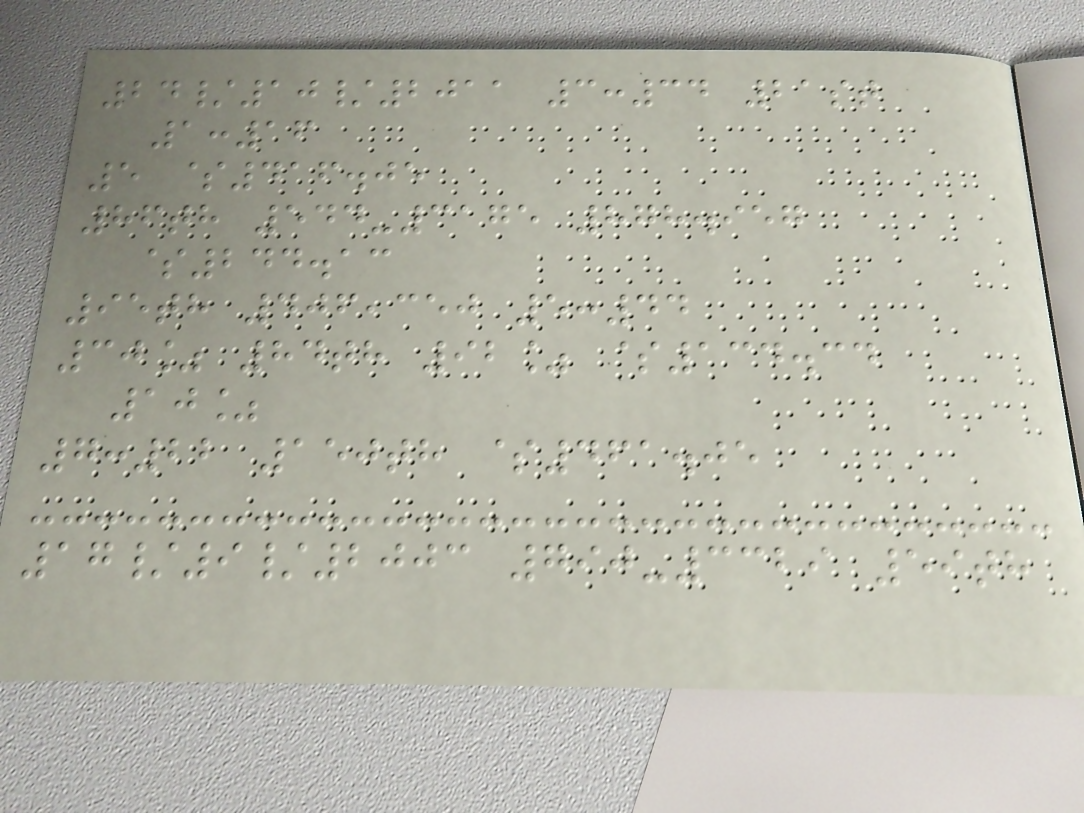24/10/2011 3:34 21st
1:16
5 $416.05
86th 544-3175 878.957
$244.13
95th 406,350 5:44
30% 84th 92% $134.34
10%
7:22 150th $461.05
17/9/2003 790-3329 59th
